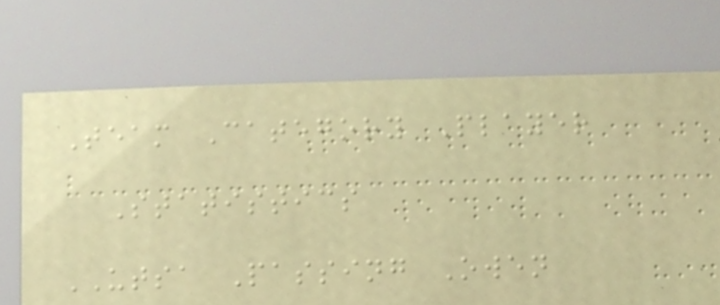Team Category Player
Statistics
UTSA Passing Owen
